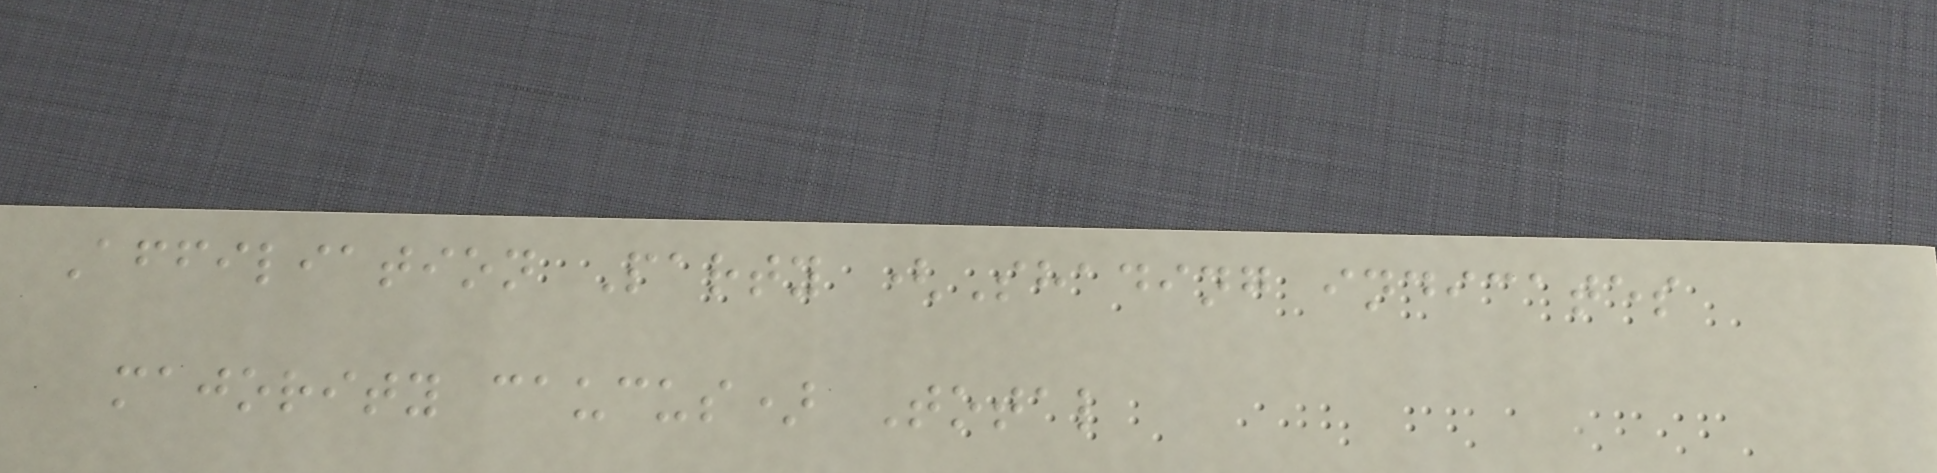Affiliation Party (Shading indicates
majority caucus) Total
